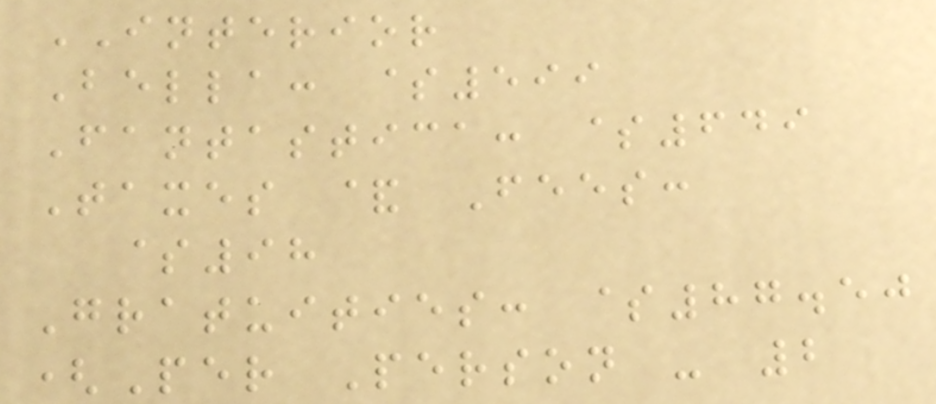INTERIOR
Bella: $599
Fantastica: $649
Taxes & Fees:
$98
Gratuities: $87.50
(Per Person - 2
